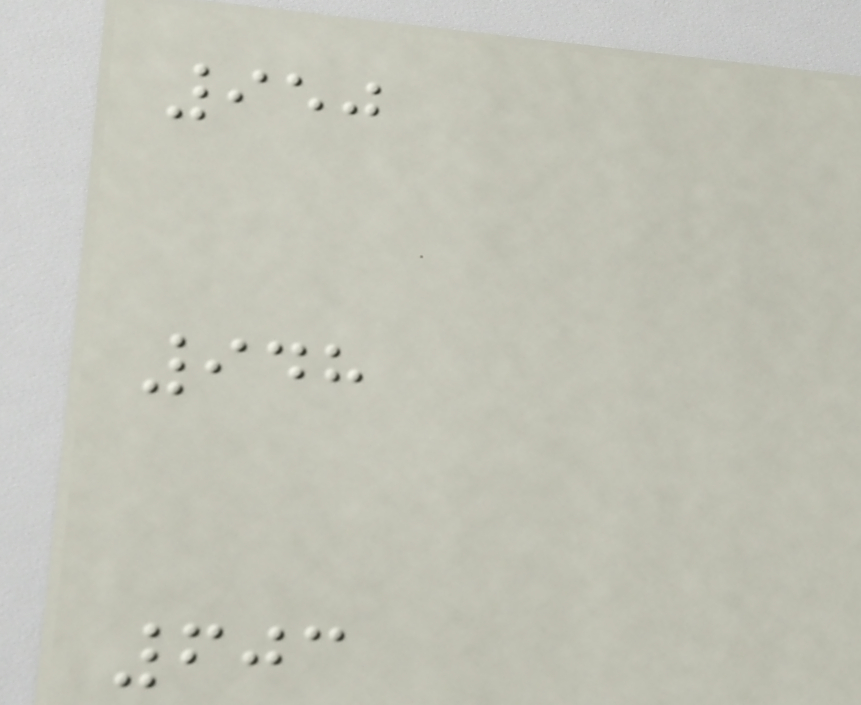950
948
603
